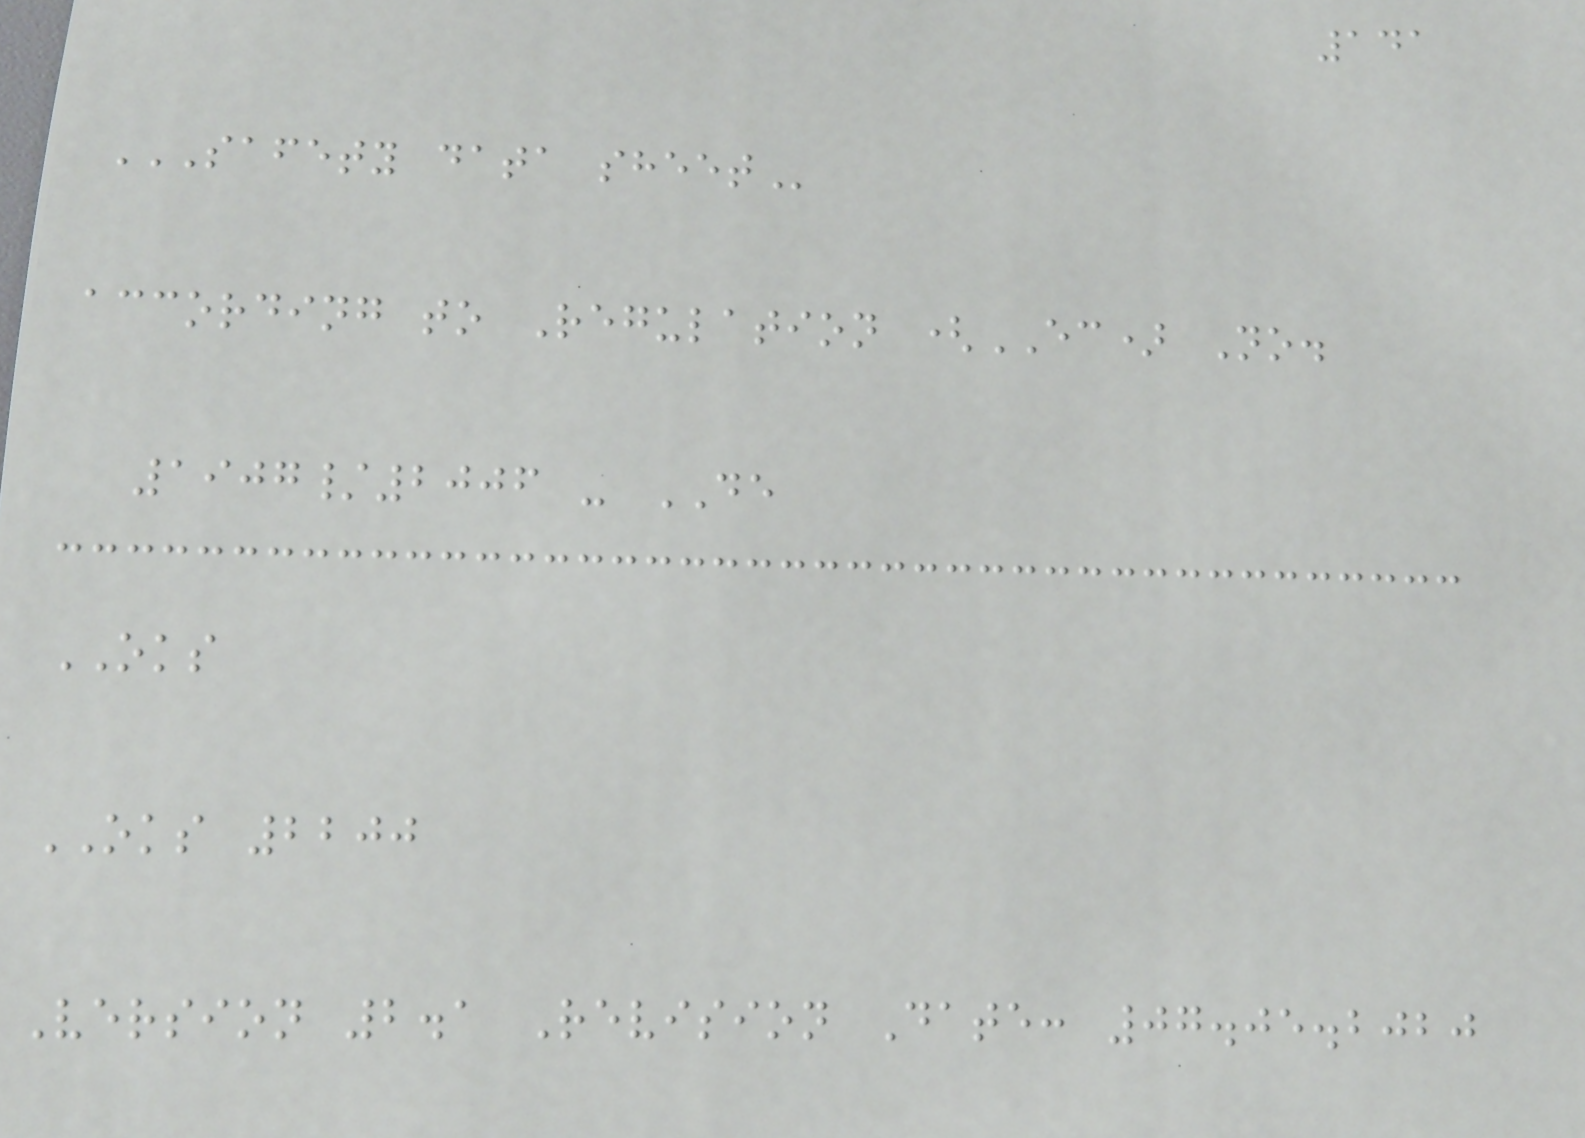141
SAFETY DATA SHEET
according to Regulation (EC) No.
1907/2006 - DE
OKS
OKS 2200
Version 2.1 Revision Date: 07.05.2020
